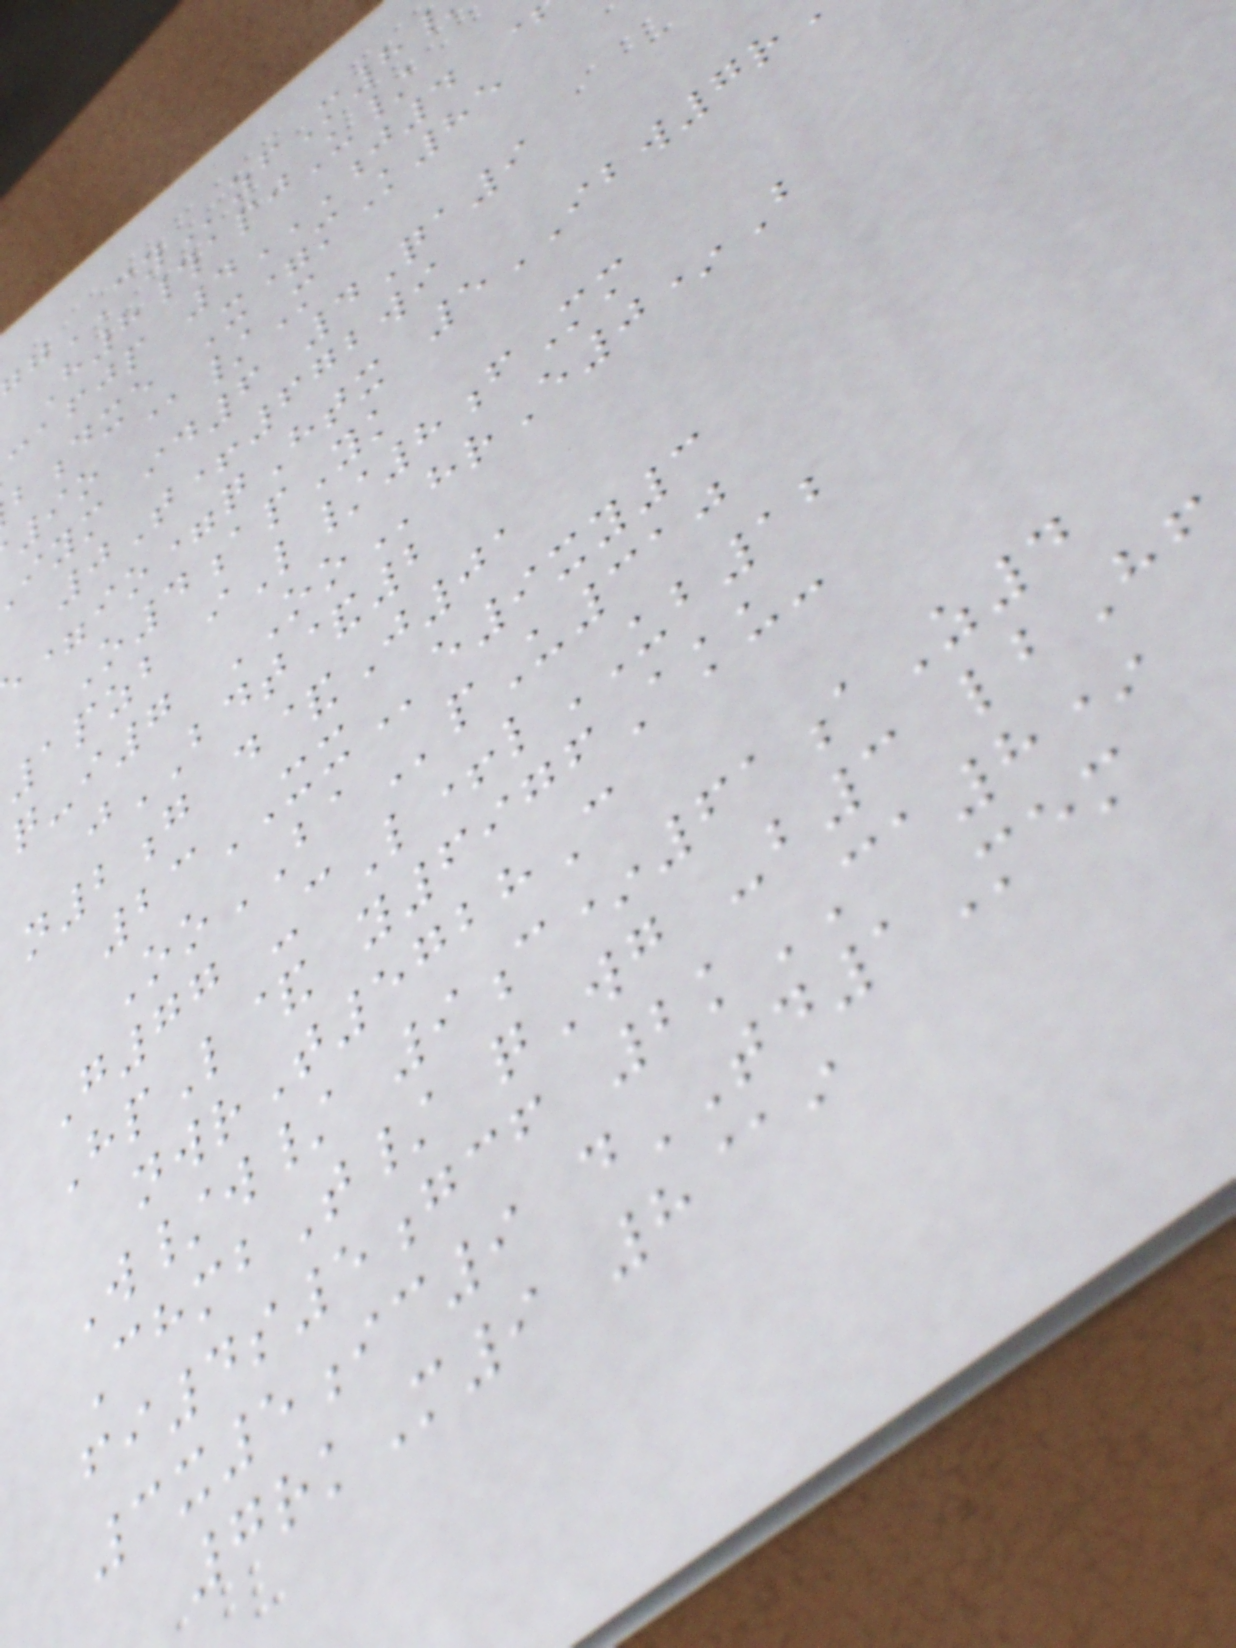H8#apjU/
dxe X=mK85
9o @/M
iym id6 4Qa9
0T+672wi
=io=qHtx 5IBW7r
O4apYk
1pzb iL/8fMm
q-i7 OOhrE0*B
jBDT&2
n2g d&J01
23XXe9xy3
OoBApU310
G77 -cL+lUB12
HpL& y6976Aku-
nwrT5728C
W/w/ 9c*61aZ4
ChmbT/ qWg -b3 lbHf
fi4s5gcf 2kCA8*
3x5ic9 dTD1Mem
7rkM9 8@i
